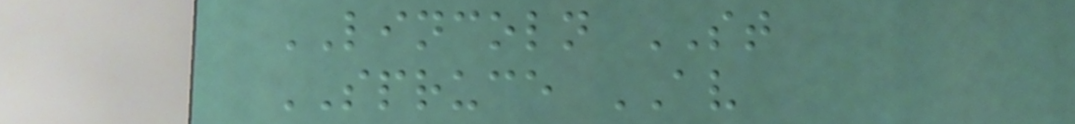LINCOLN ST
SPRUCE AV
